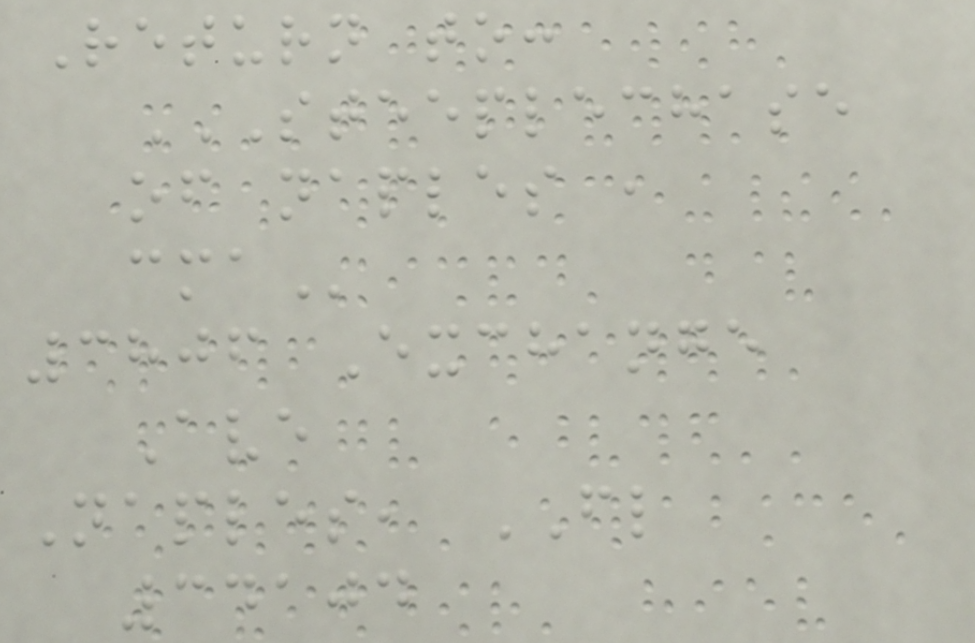Return to:
STEEPLECHASE
OF NAPLES ,
CMA
3806 Exchange
Ave
Naples, FL
34104
